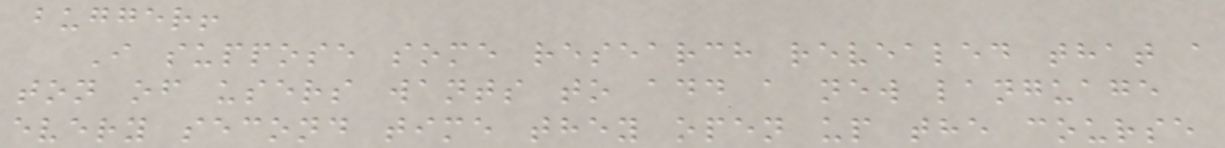bugger!
I suppose some research revealed that a
ton of users wants to add a new language
every second time they open up the course
